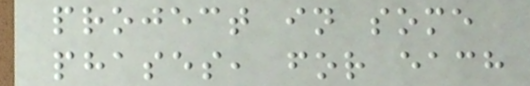project in some
phases, for each
